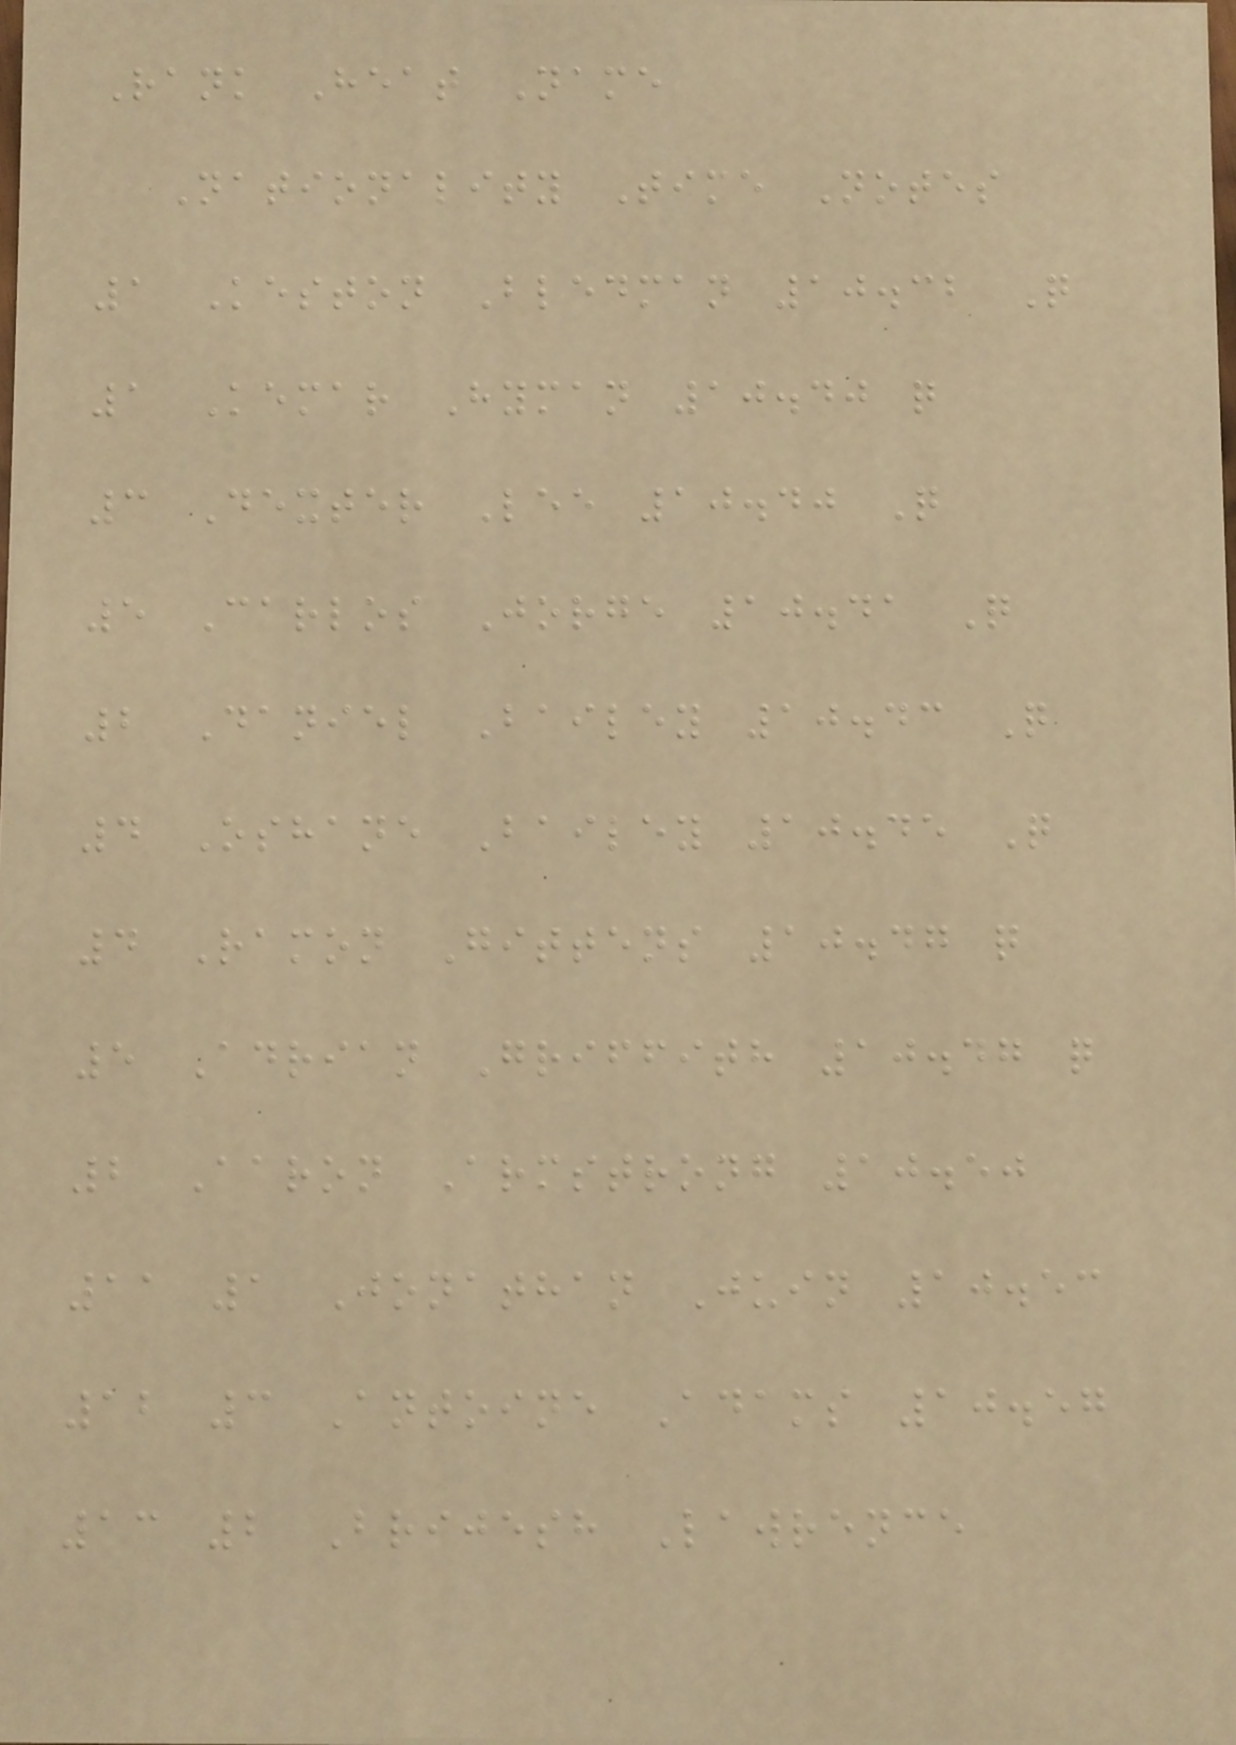Rank Heat Name
Nationality Time Notes
1 Keston Bledman 10.32 Q
1 Kemar Hyman 10.40 q
3 Dexter Lee 10.40 Q
5 Carlos Jorge 10.41 Q
2 Daniel Bailey 10.43 Q
4 Oshane Bailey 10.45 Q
4 Ramon Gittens 10.47 q
5 Adrian Griffith 10.47 q
2 Aaron Armstrong 10.50
11 1 Jonathan Juin 10.53
12 3 Antoine Adams 10.57
13 2 Brijesh Lawrence
